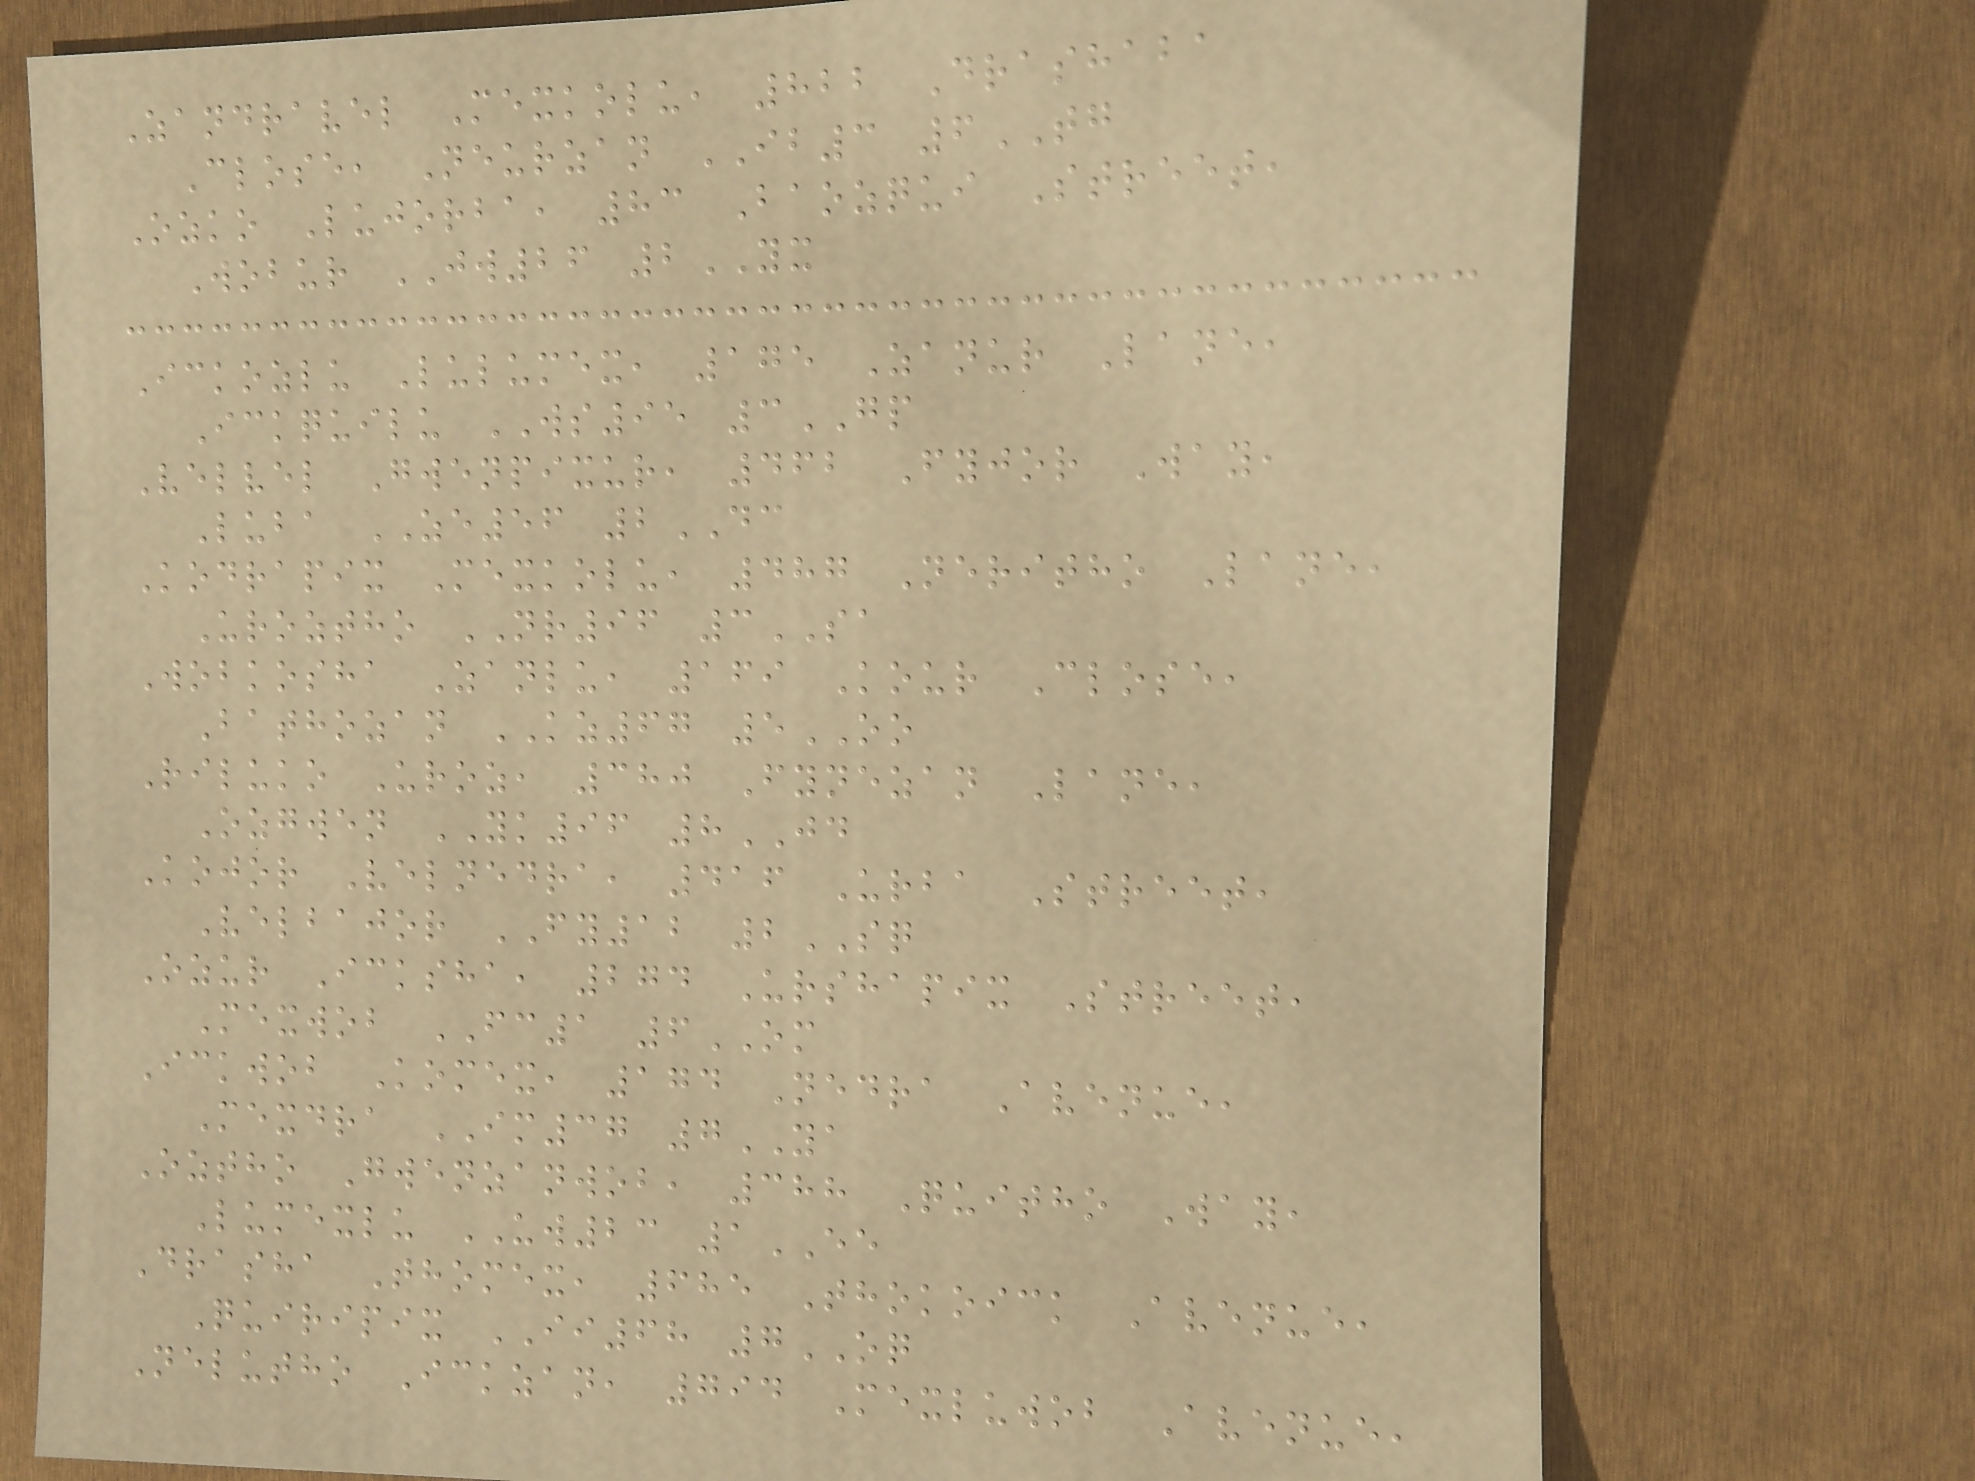Zandravel Mexkolu, 822 Drashaba
Close, Neurzan IB3 6TG
Ozko Lujorba, 83 Baozqui Street,
Wobur JW26 2YX
Ickozlu Lulumex, 175 Zanur Lane,
Ickquilu WS95 3GP
Velvel Gwenpixur, 462 Fyjor Way,
Luba ZE56 2DC
Kodrapix Mexkolu, 487 Neritho Lane,
Uroztho NR96 3SA
Wobkosha Zanlu, 169 Kour Close,
Bathozan KZ67 5OO
Riluko Uroz, 380 Fynezan Lane,
Ozgwen YK96 8JD
Kojor Velnedra, 416 Urba Street,
Velbajor FY12 2SQ
Ozur Icksha, 274 Urshapix Street,
Mexwob FC1 6OM
Ickwob Komex, 174 Nedra Avenue,
Mexdra IM37 7YA
Oztho Gwenzanwob, 388 Quitho Way,
Lumexlu UW23 1EE
Drasha Thomex, 685 Thokoick Avenue,
Quiripix II68 7OQ
Nelutho Ickzan, 794 Mexluwob Avenue,
